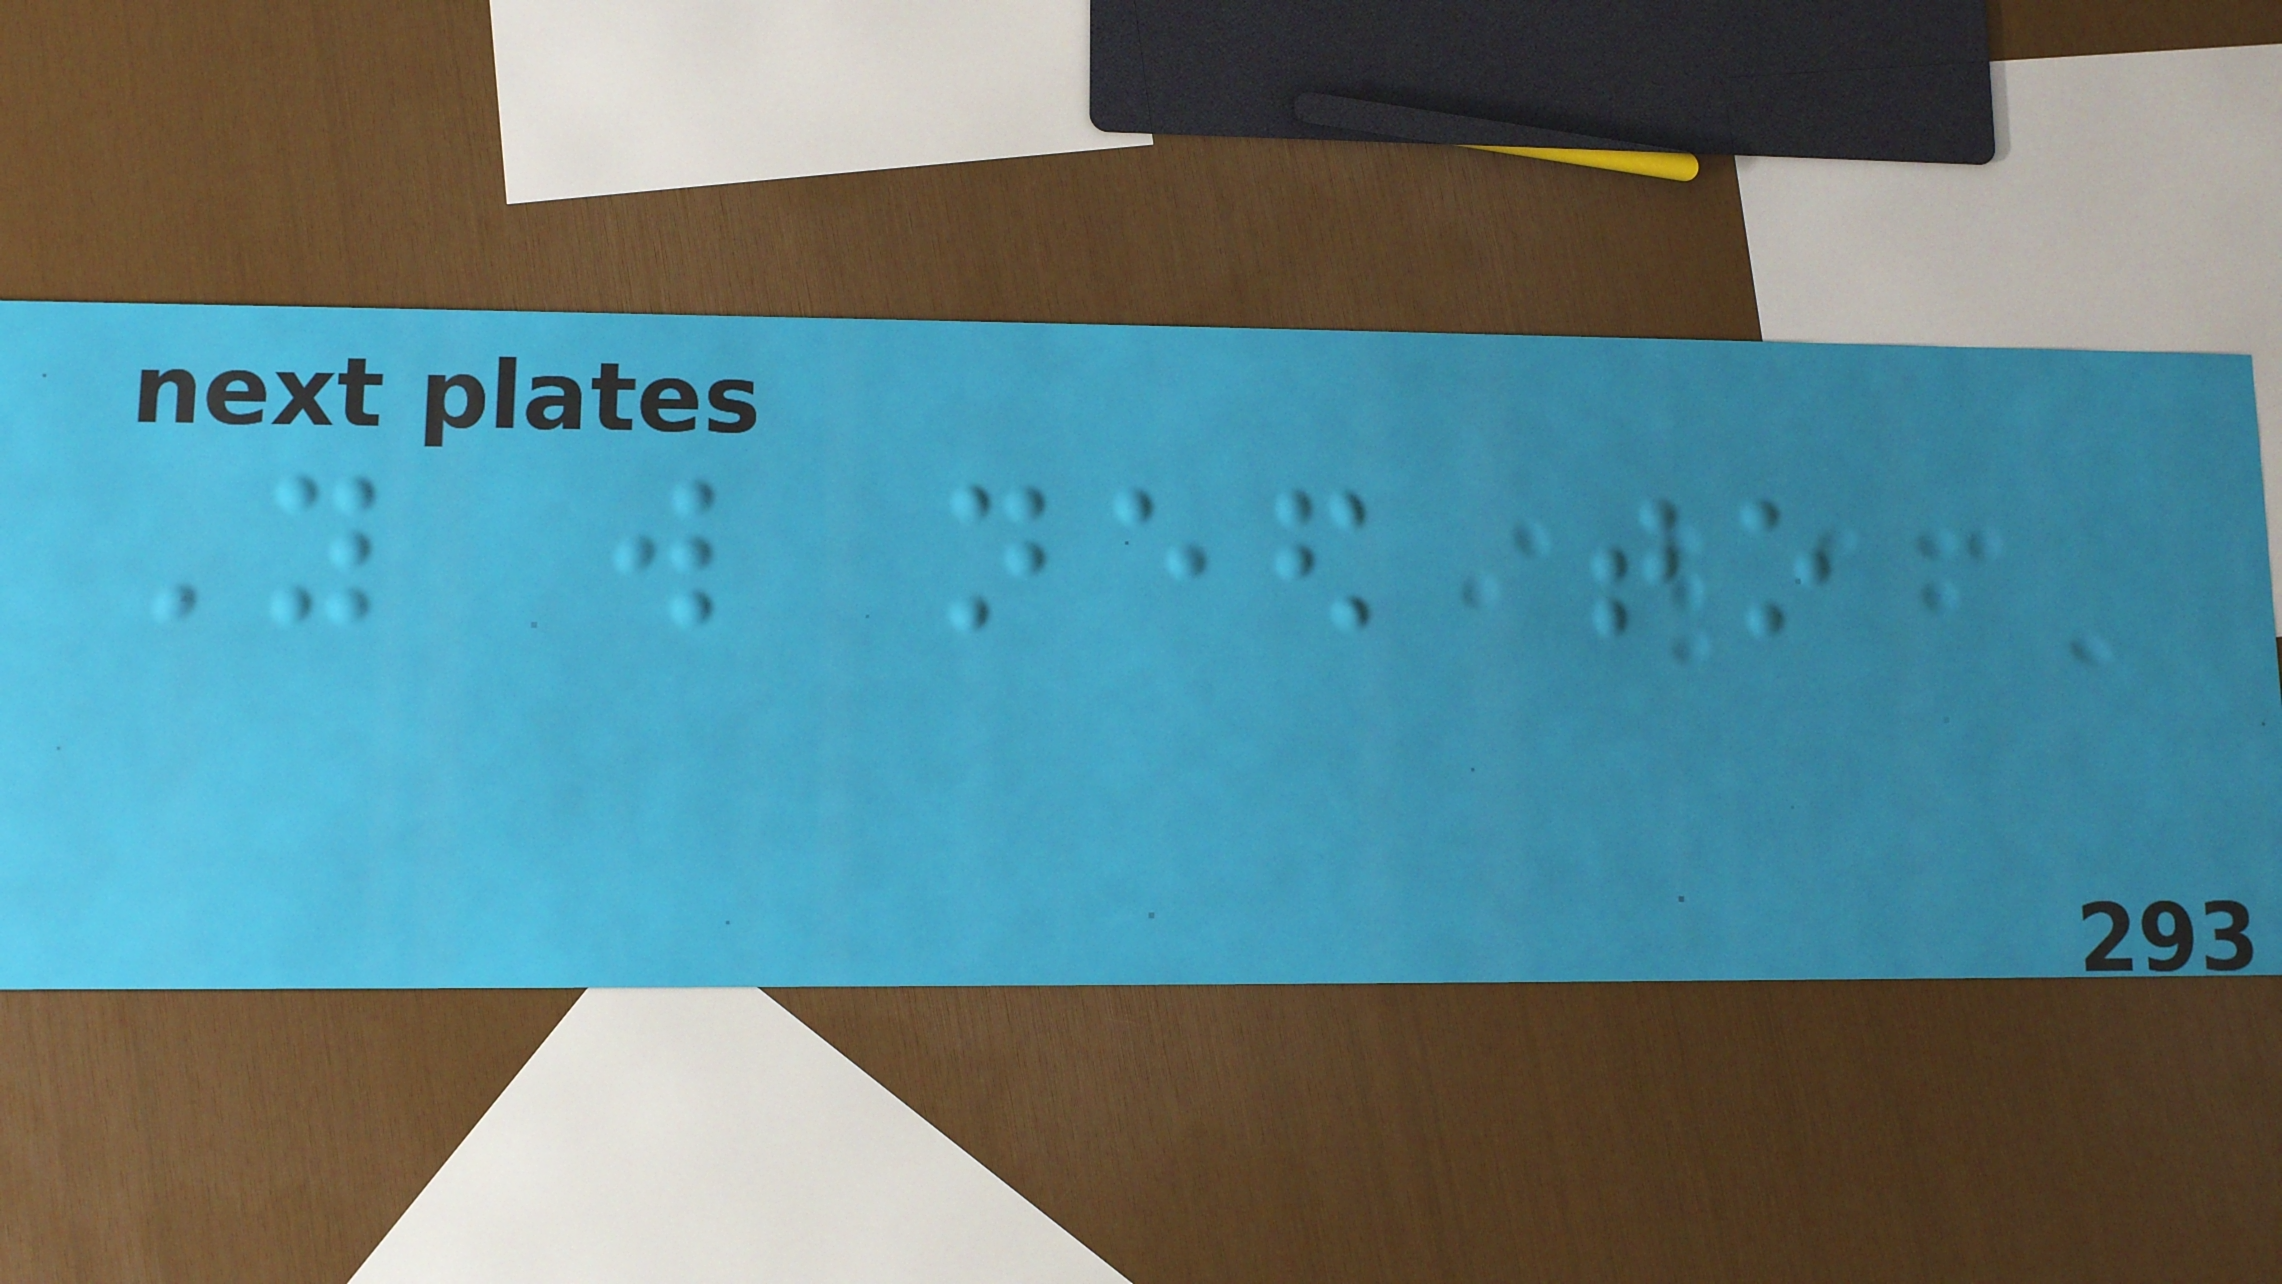You will need to
